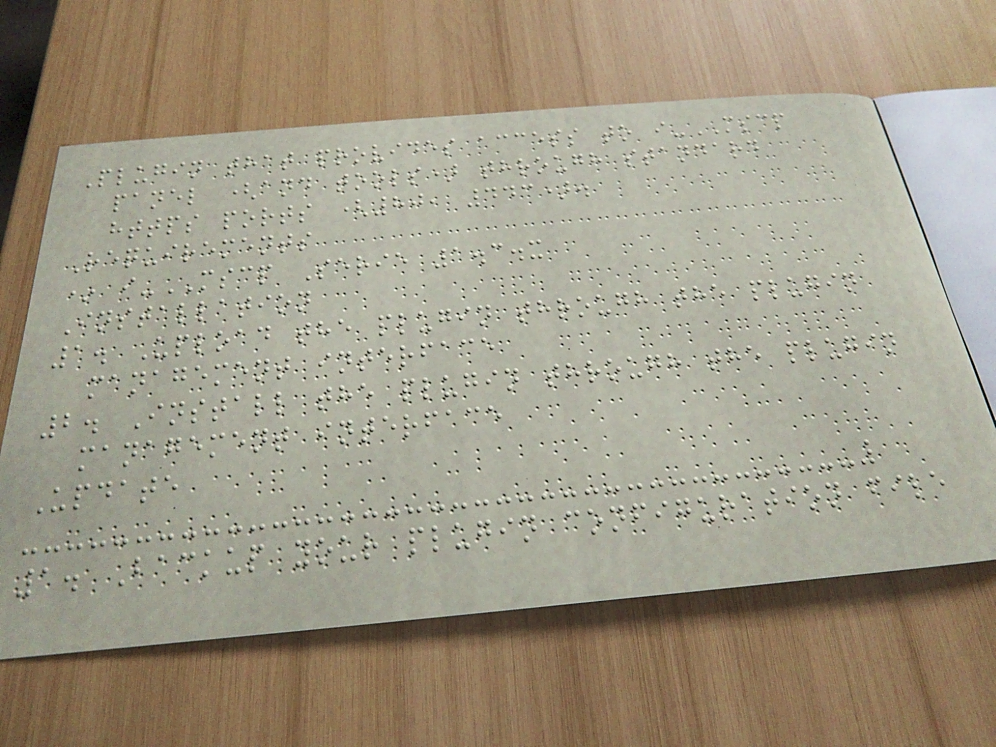Plugin that provides access to i-MSCP
panel (and tools) through standard
https ports (80, 443).
Requirements
* i-MSCP Serie 1.3.x
Installation
1. Upload the plugin through the plugin
management interface
2. Install the plugin through the plugin
management interface
Update
1. Backup your plugin configuration file
